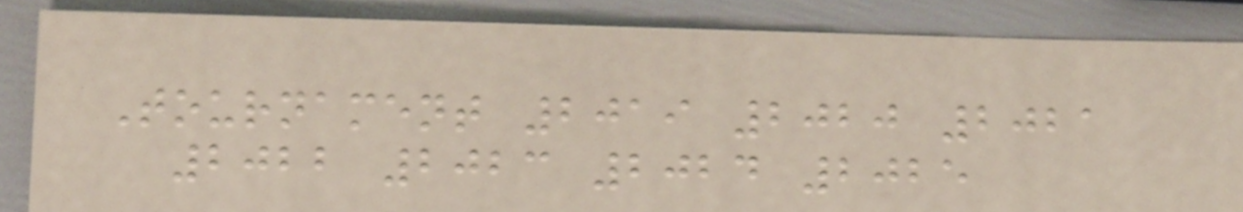Tournament 2019 2020 2021
2022 2023 2024 2025
